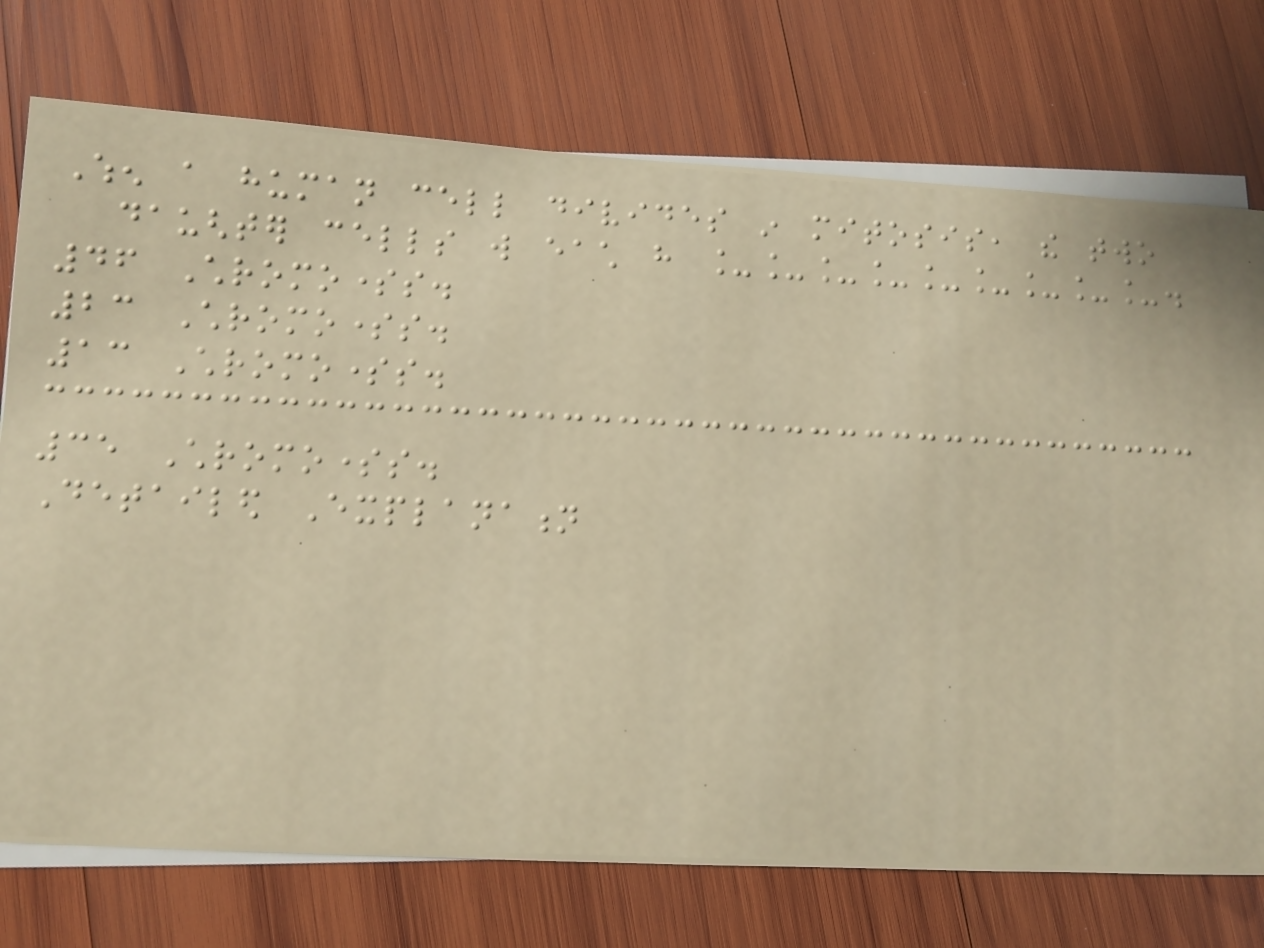When a human cell divides in mitosis, the two
daughter cells will each have _________.
46 Chromosomes.
23 Chromosomes.
13 Chromosomes.
35 Chromosomes.
Detailed Explanation
